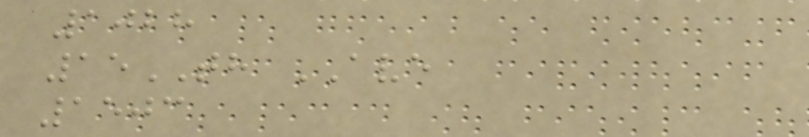1028
15TH AVE
1503
